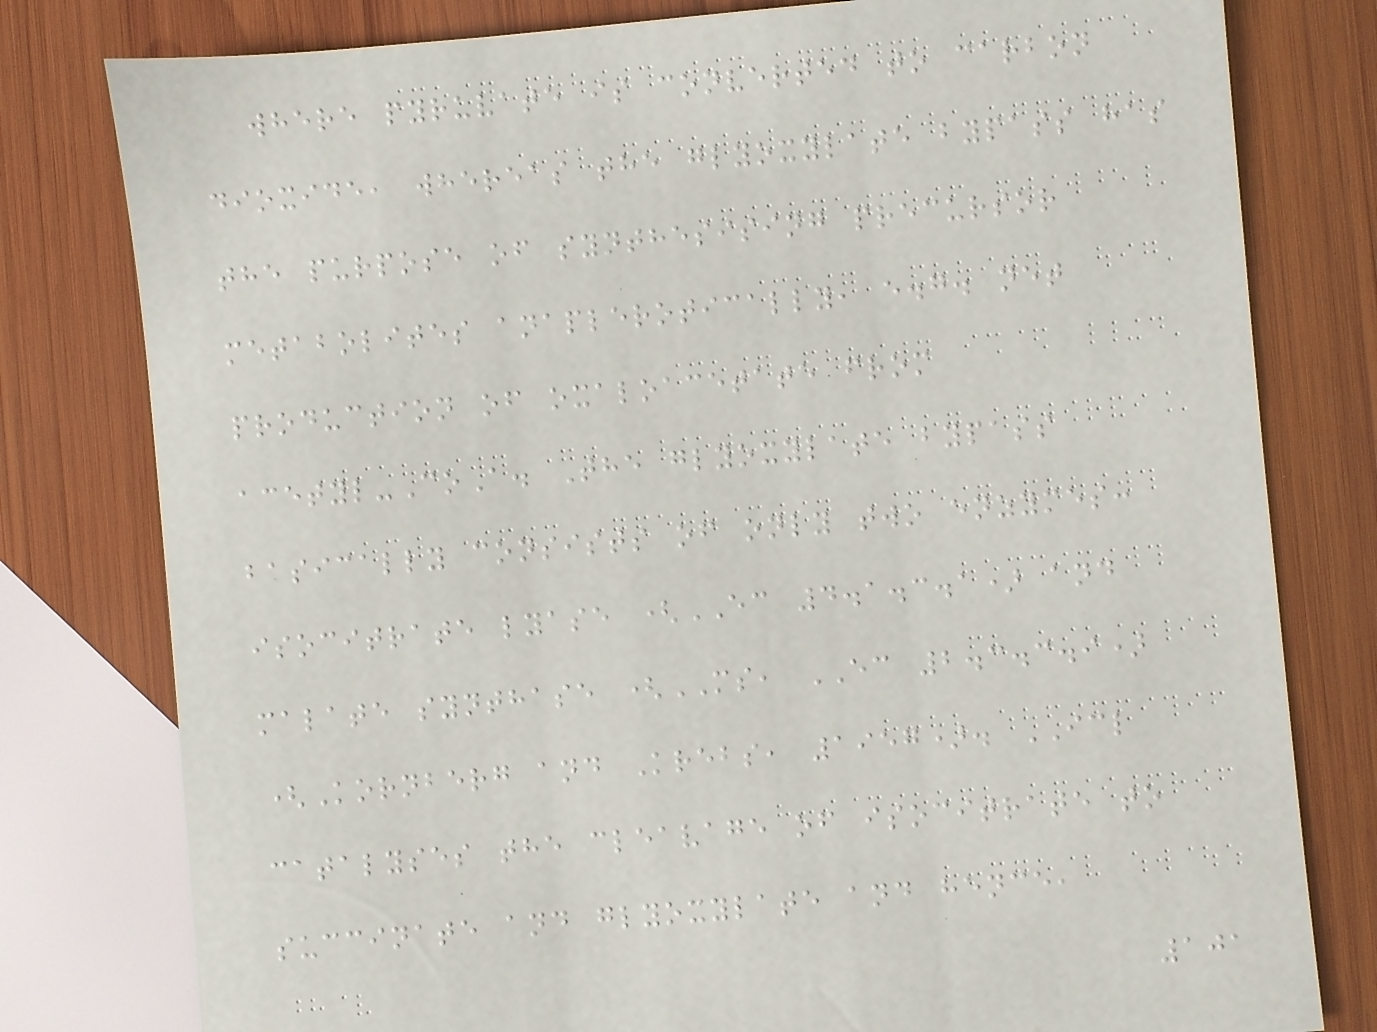where pyruvate is converted to carbon
dioxide, whereas the glyoxylate bypass has
the purpose of synthesising precursor
metabolites anaplerotically, e.g. net
production of oxaloacetate from
acetyl-CoA. The glyoxylate bypass
basically consists of only two enzymes:
isocitrate lyase (EC 4.1.3.1) and
malate synthase (MS, EC 2.3.3.9)
(Kornberg and Krebs, 1957). ICL
catalyses the cleavage of isocitrate to
succinate and glyoxylate and hence,
101
